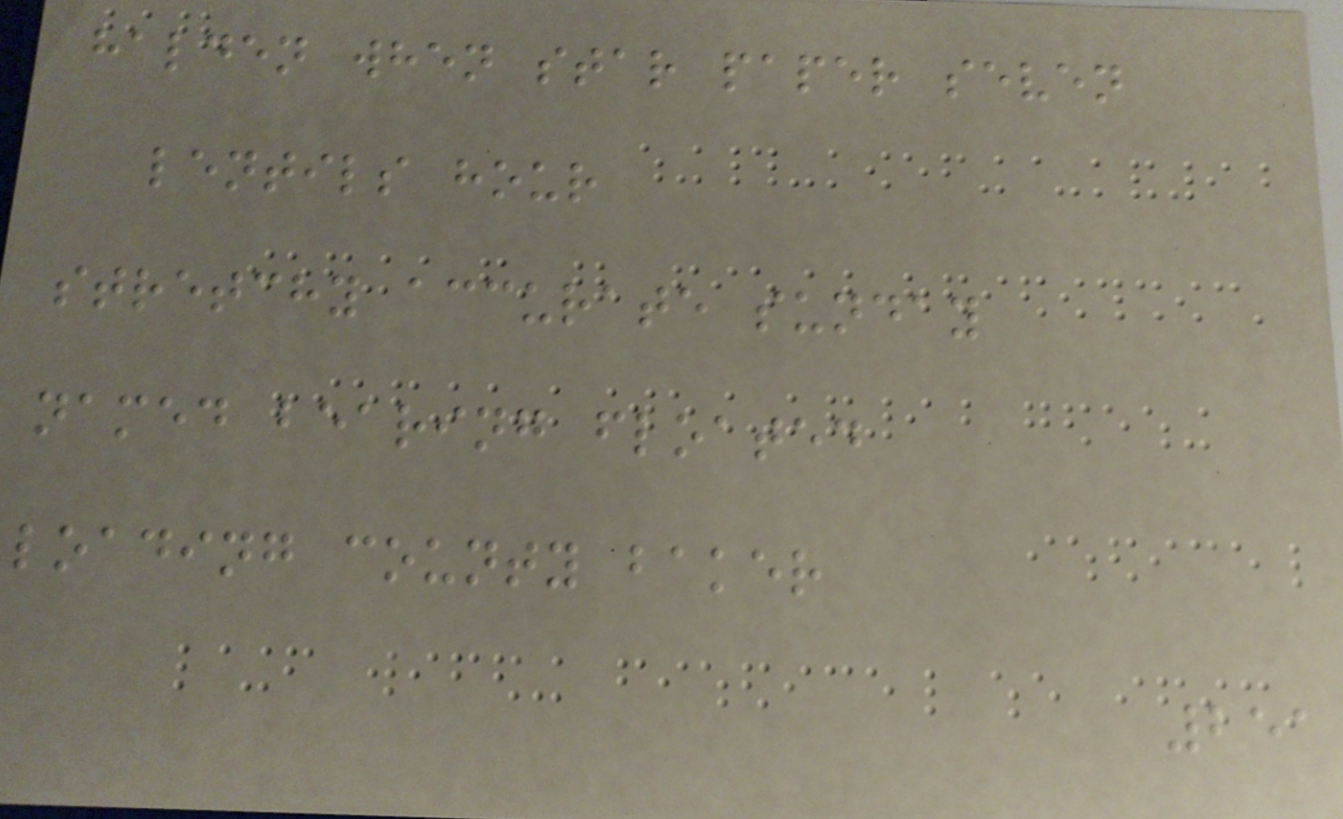halden when star paper seven
lentils hour
stretchy accurate sunday
named bearing floated
loading county baker
251
